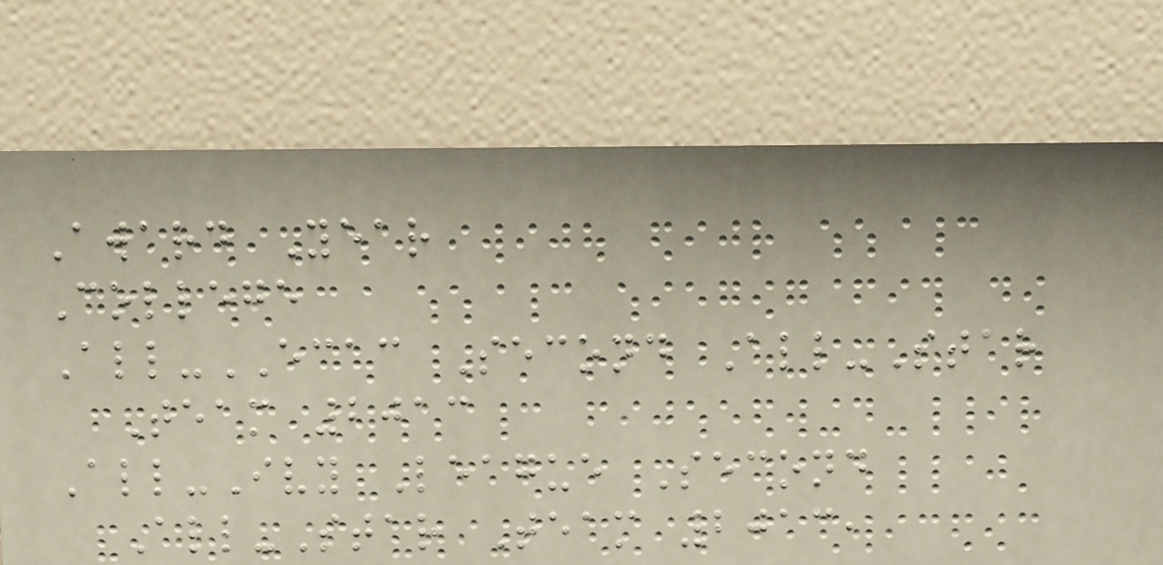Award Year
College
All-ECAC Second All-Star
Team 2013
All-Ivy League Second
All-Star Team 2013,
